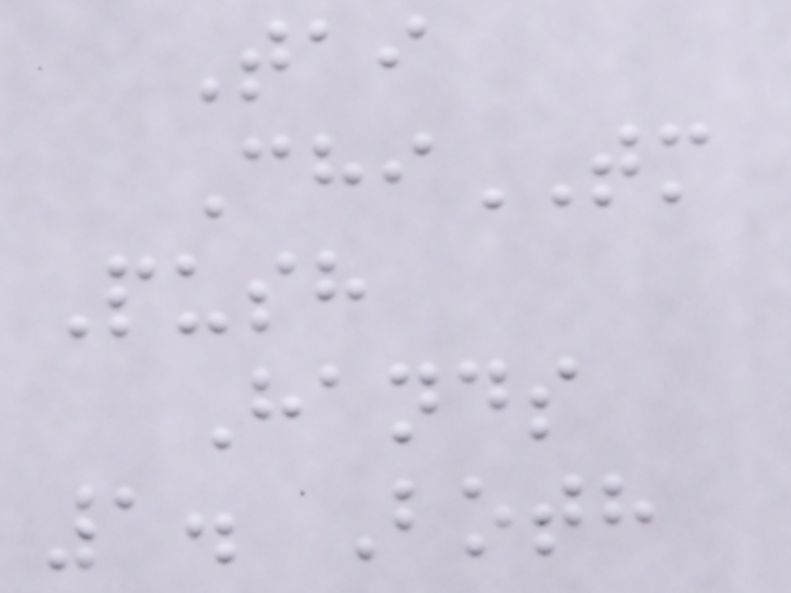Tai
ChiTM
Push
Hands
1. Both
